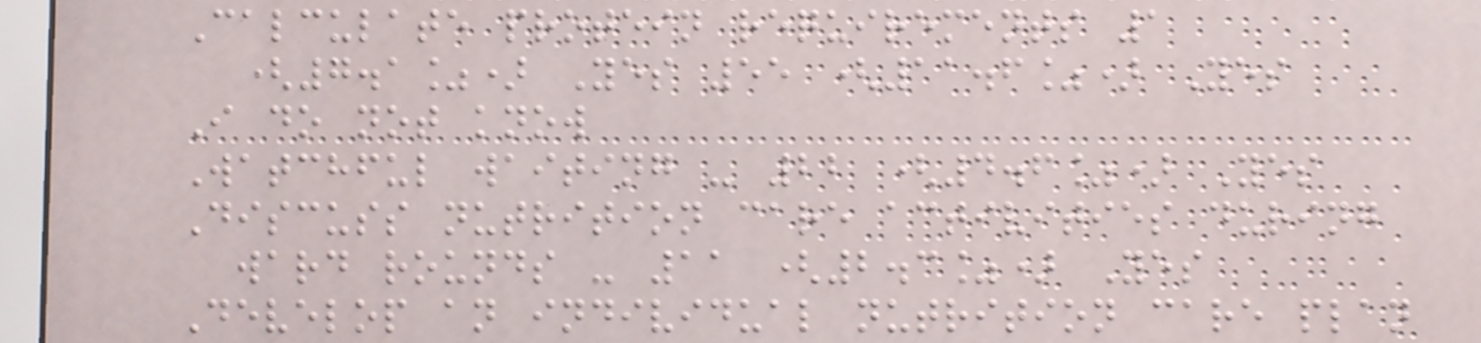Calculate protein requirements 1
(7.1%) Yes 55 (11.6%) Yes
I do not know
Watchful waiting - 22 (4.6%) Yes
Discuss nutrition care activities during
ward rounds - 11 (2.3%) Yes
Develop an individual nutrition care plan
